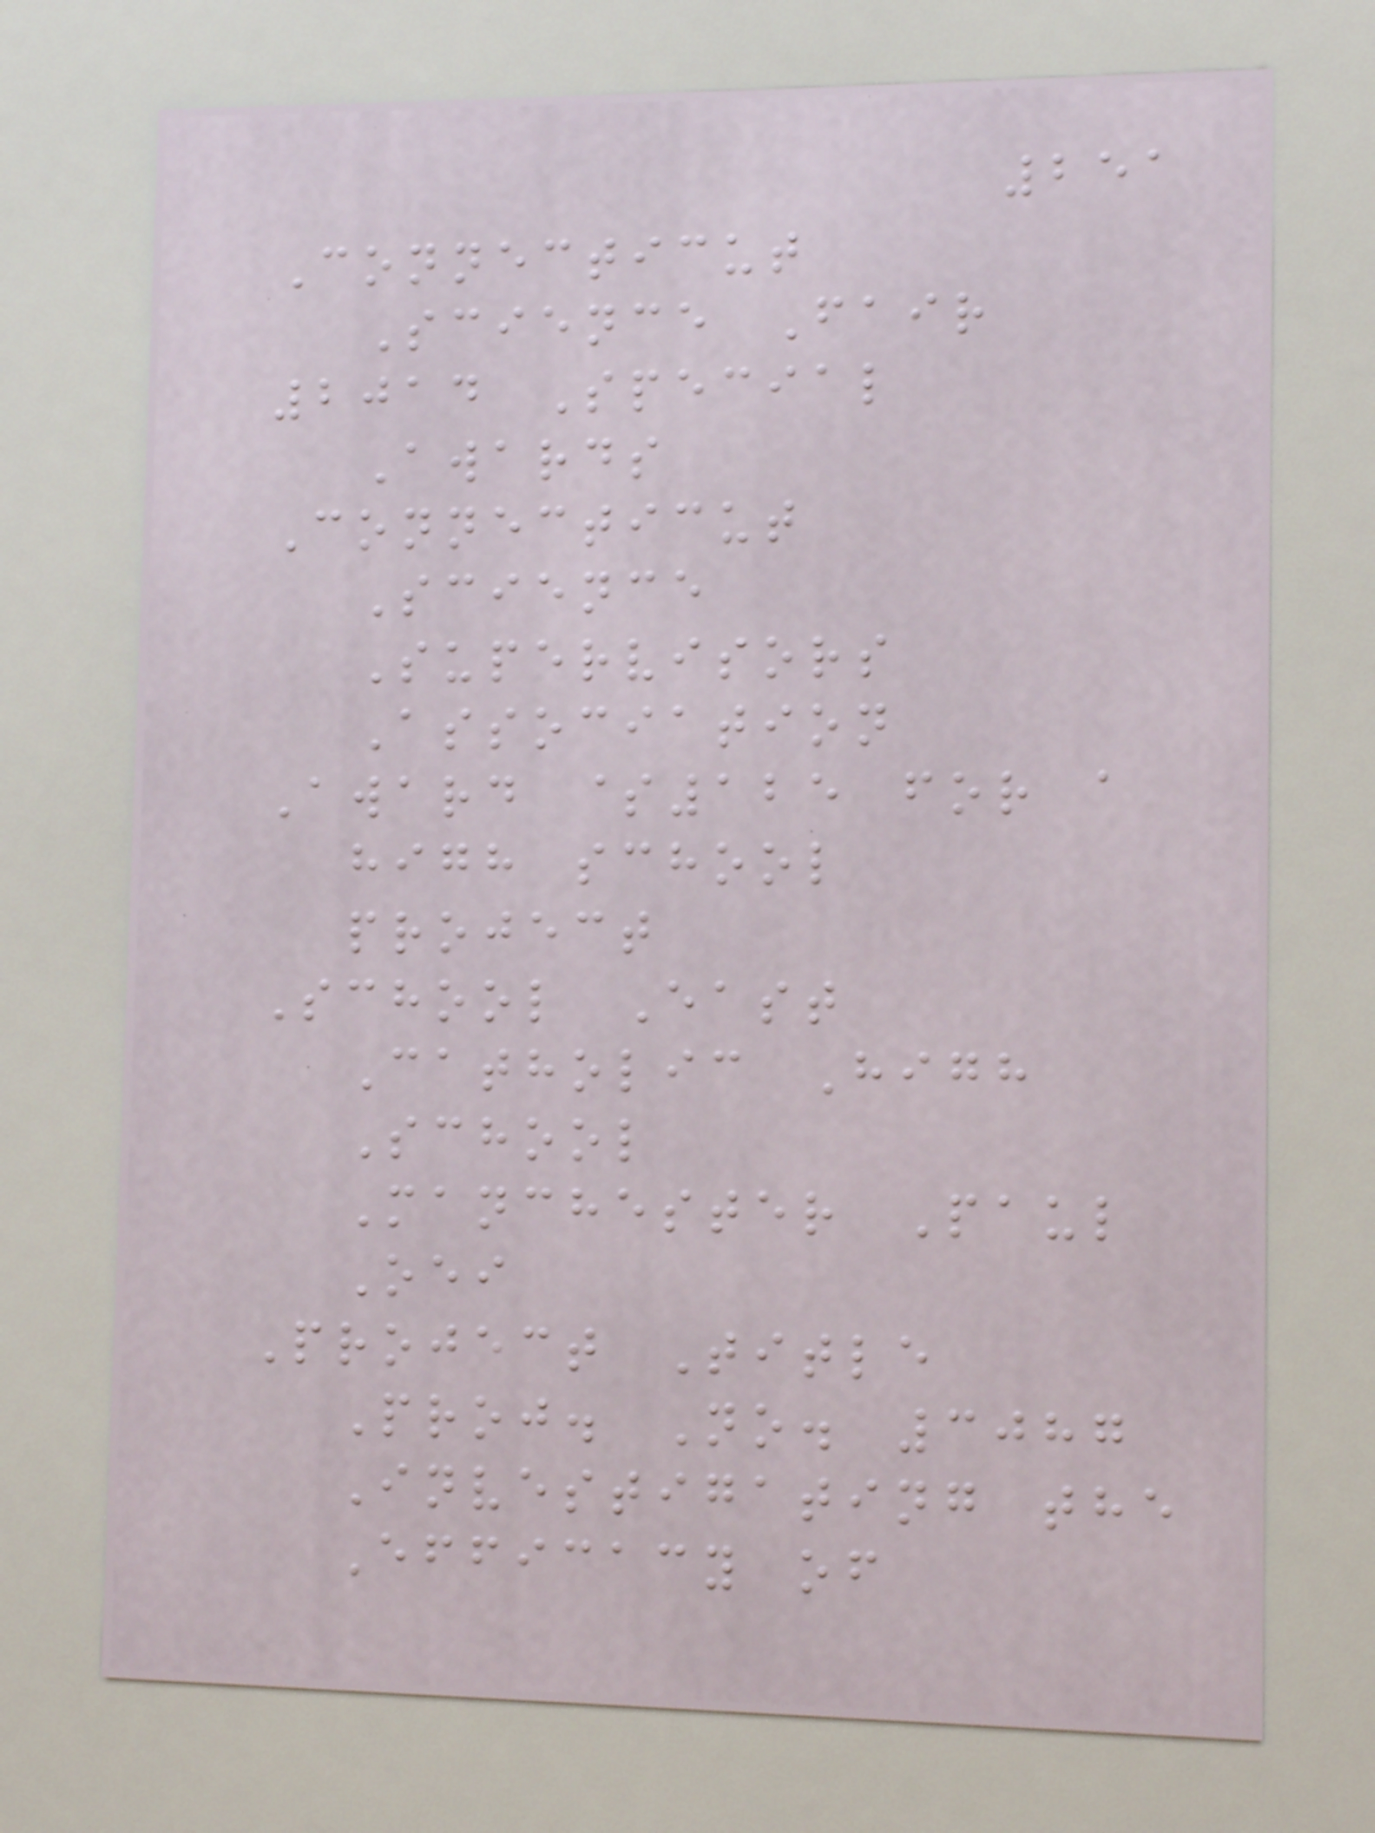251
Connecticut
Science Fair
2014 Special
Awards
Connecticut
Science
Supervisors
Association
Award $125 for a
high school
project
School East
Catholic High
School
Manchester Paul
Oei
Project Title
Proj. No. 3087
Investigating the
Efficacy of
